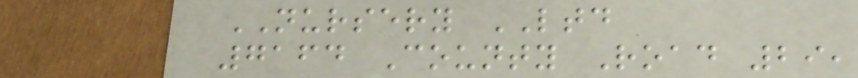NURSERY LTD
7164 County Road 29,
